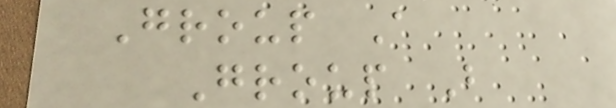Group A
Group B
